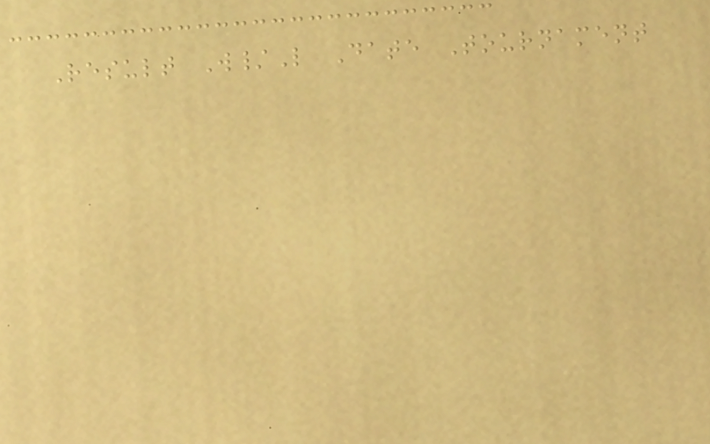Result W/L Date Tournament
